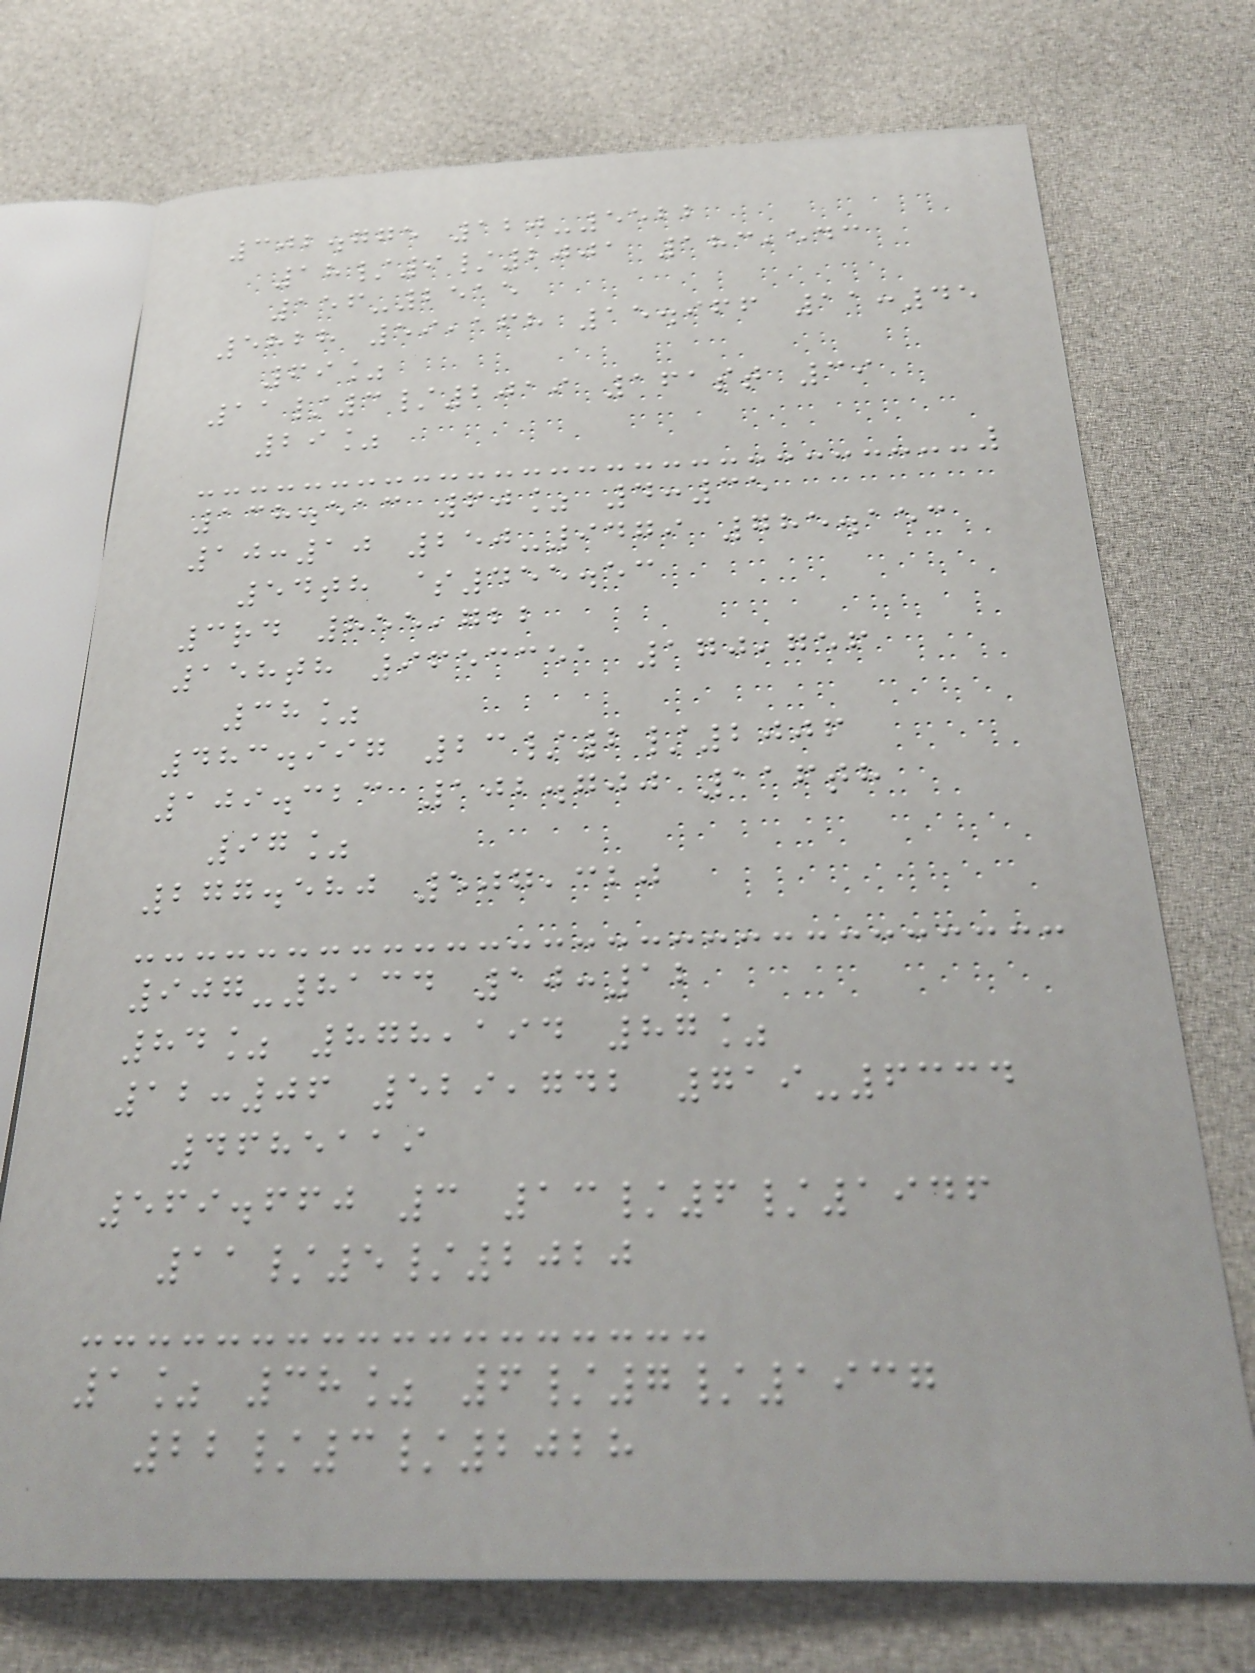302.775 120-5522
18/9/2001 183,543
156-2515
5828 59,168 15.966 11:45
69%
11/3/2019 161st 39
29%
138.513 60% 4:35
10:10 250-9479 785.153
54th $455.53
3rd 855,722
158th 9653351 170,756
38%
483.997 23/2/2006
109.323 102.700 116th
97%
277.580 507,320
907-8134 10:12
84% 878,194 87%
12:06 529,742 719-6334
4685119
569.660 3 13/6/1946
11/5/2020
1% 38% 6/7/1937
22/3/2028
